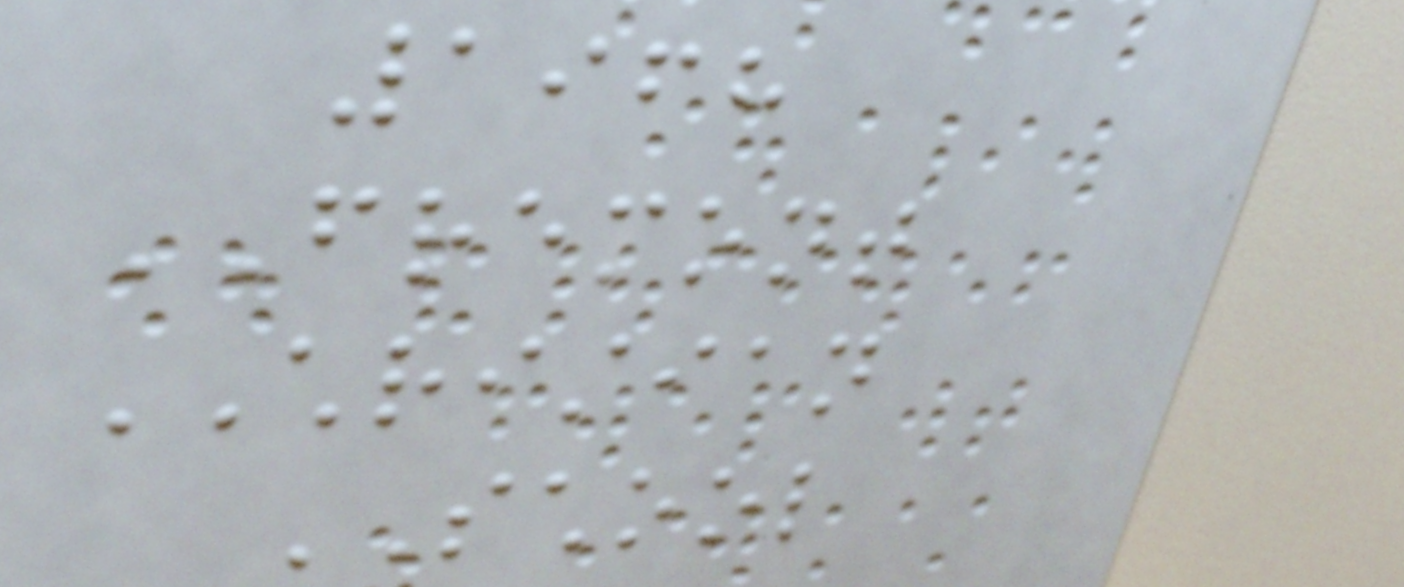1968
FREMONT
CHRISTIAN
SCHOOL
